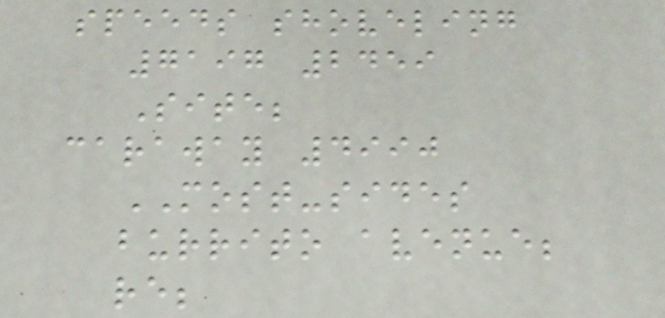speeds shoveling
7197 2459
Site;
caraway 4990
MOST-sides
burrito avenue;
re;
